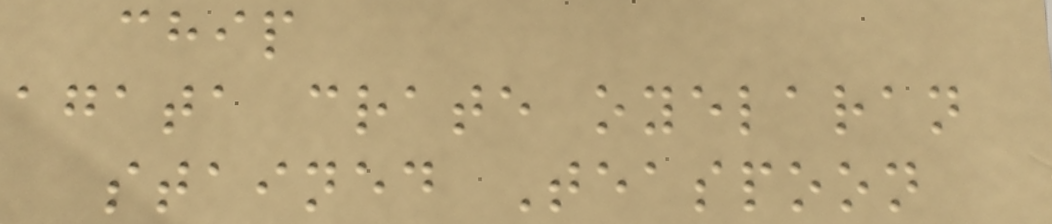chip
agata crate oyelaran
stained Teaspoon
